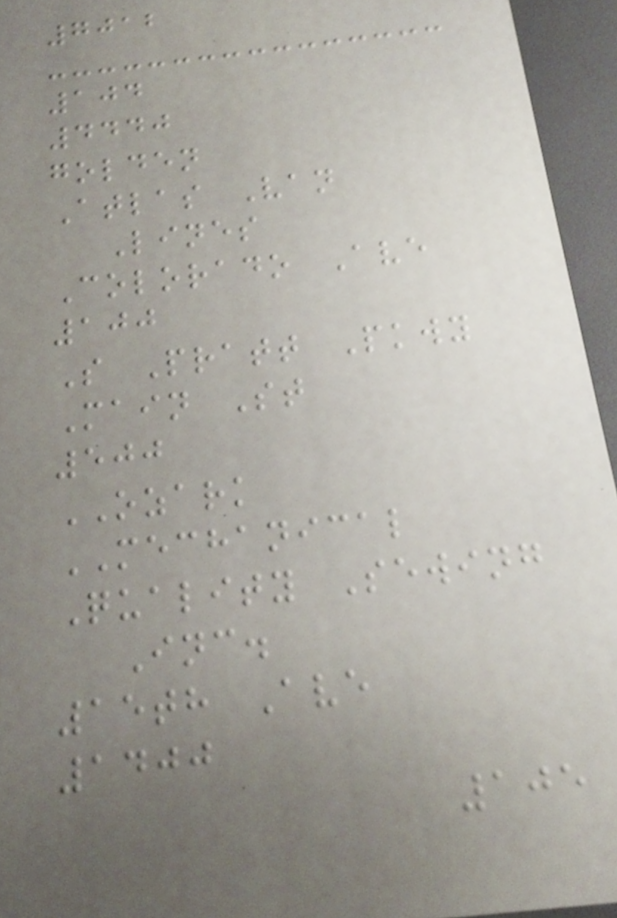7012
104
4440
golden
Atlas Van
Lines
Colorado Ave
100
S Pratt Pkwy
Main St
500
OZARK
MECHANICAL
Quality Sewing
Inc.
15th Ave
1400
105
